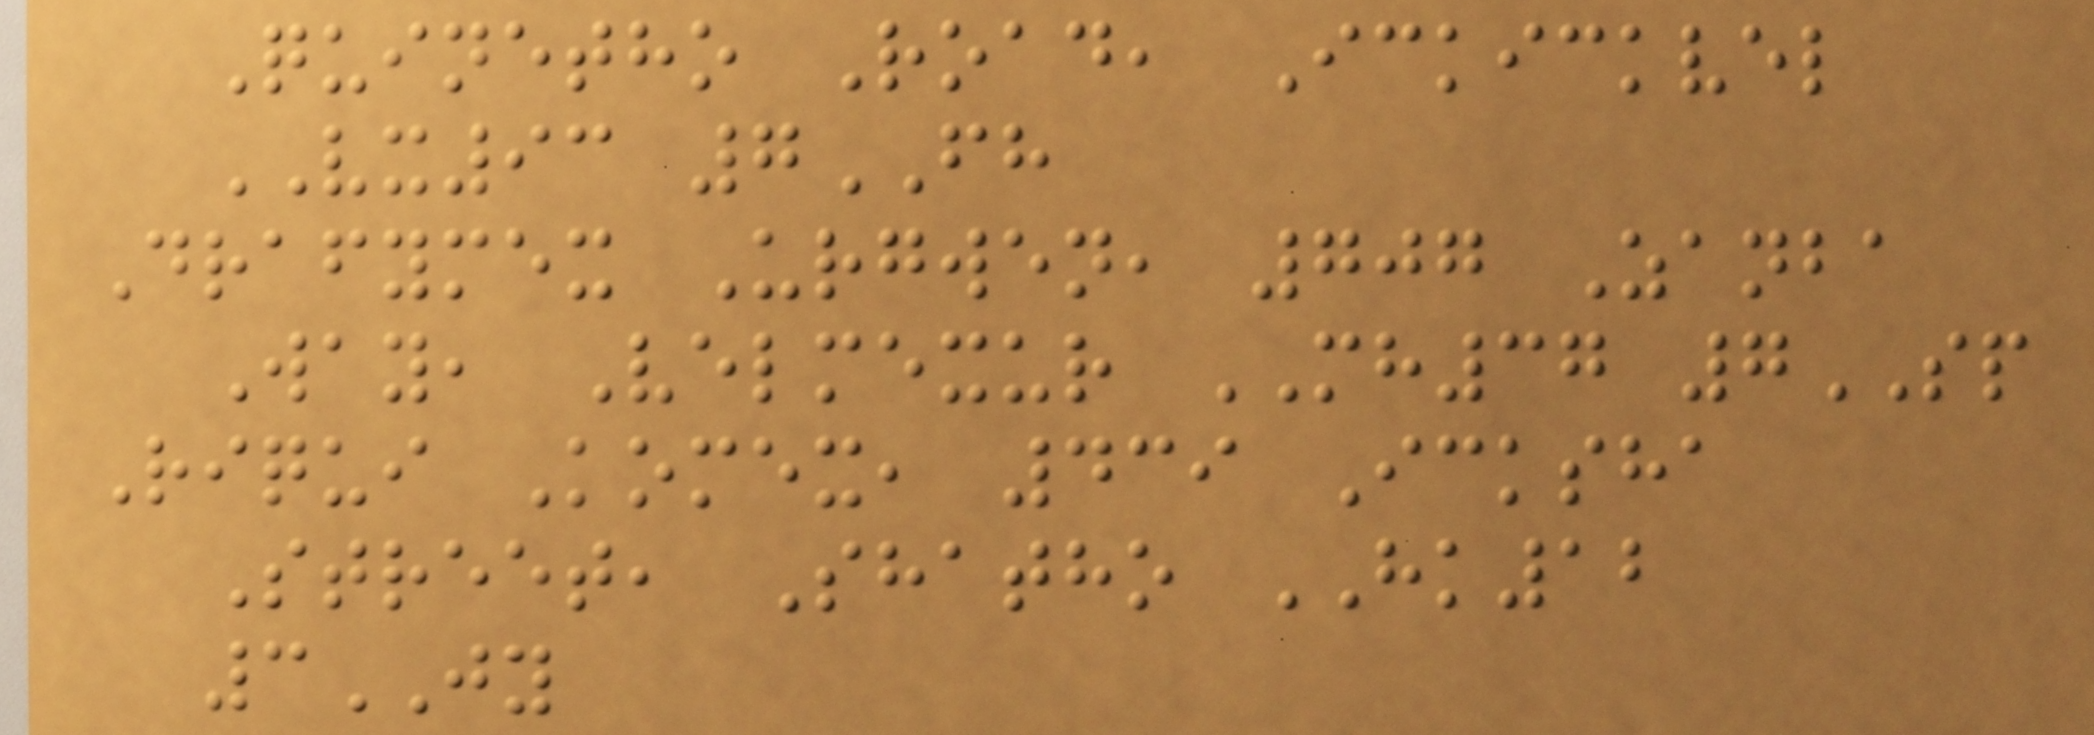Quinetho Road, Ickickvel
VX93 7FH
Drafymex Urgwen, 707 Zanba
Way, Velmexur MH37 7SP
Riqui Komex, 439 Icksha
Street, Shatho HK12
3JY
